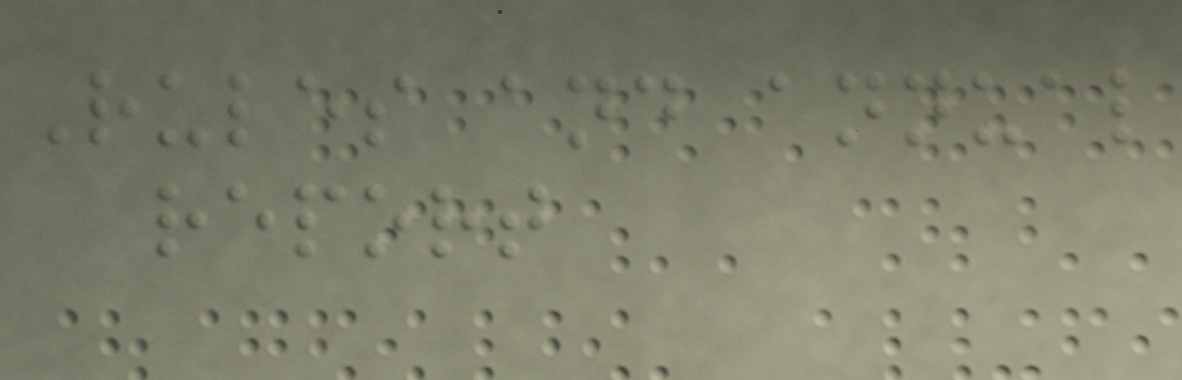Rules and annual
report
